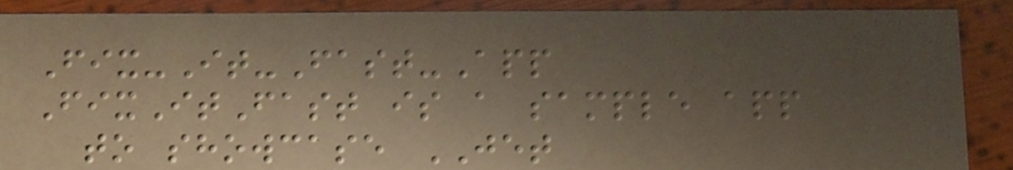Fix-It-Fast-App
FixItFast is a sample app
to showcase JET
